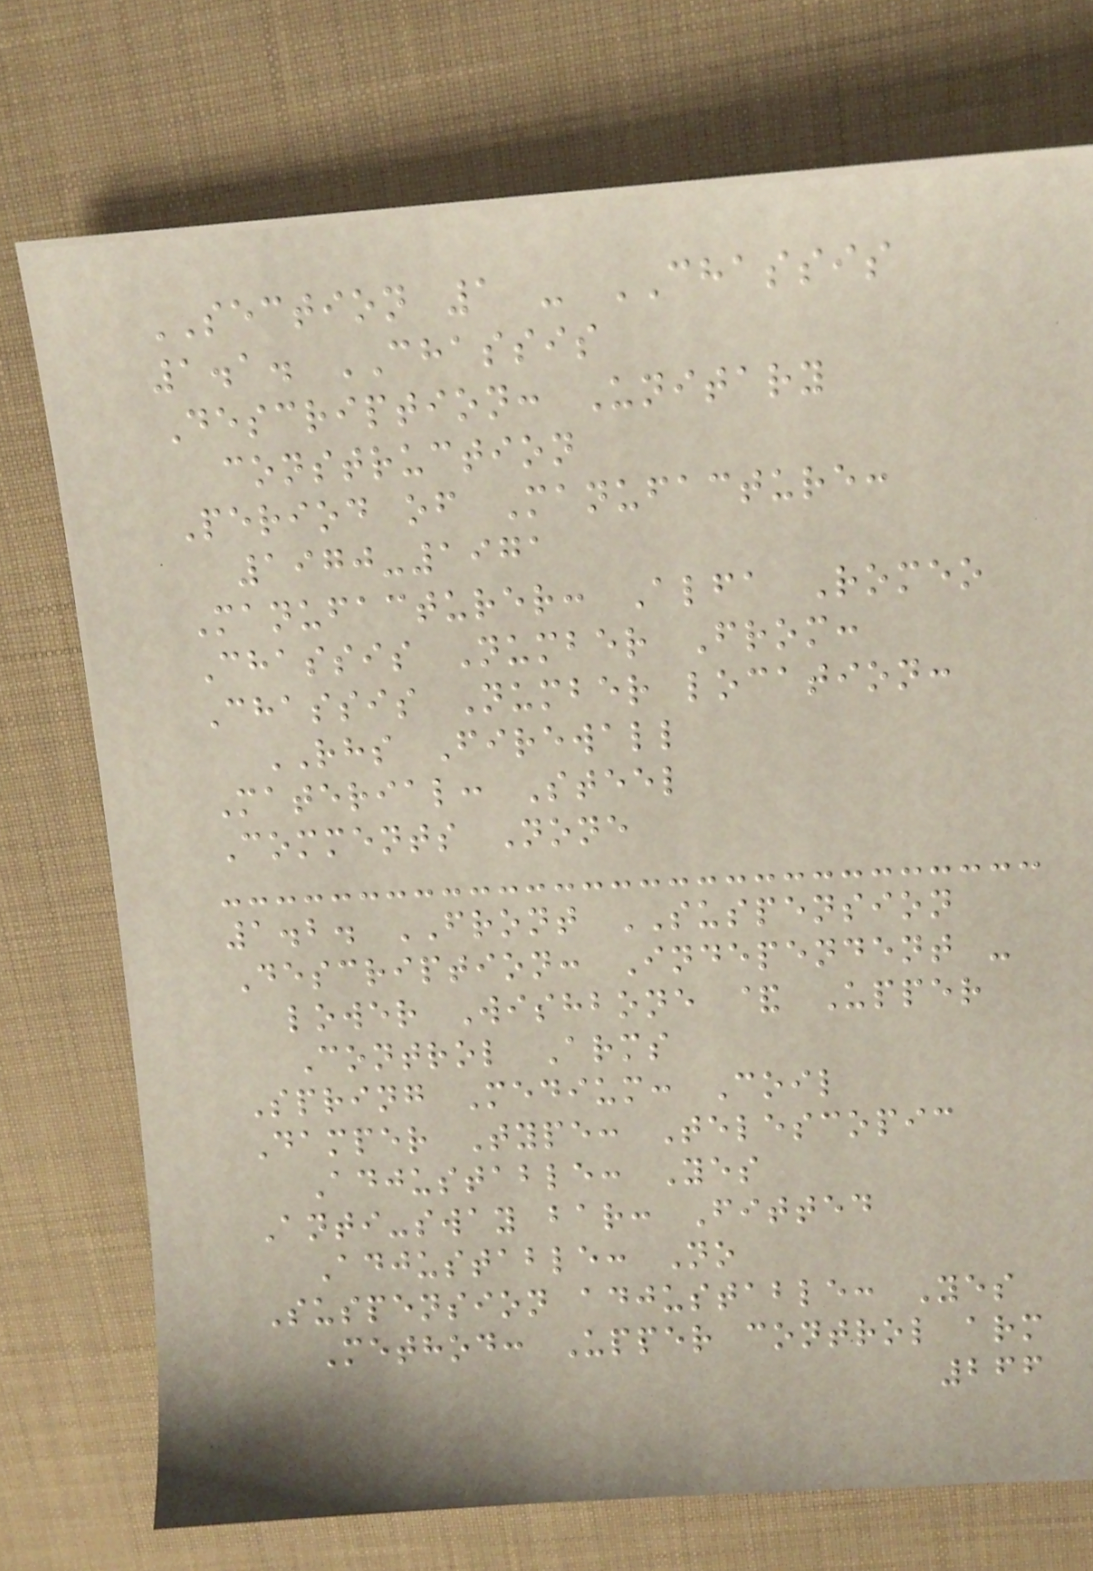SECTION 1 - CHASSIS
1.1. CHASSIS
Description: Unitary
construction
Period of Manufacture:
1970-1971
Manufacturer: Alfa Romeo
Chassis Number From:
Chassis Number location:
RHS Firewall
Material: Steel
Comments None
1.2. FRONT SUSPENSION
Description: Independent -
lower Wishbone & Upper
Control Arms
Spring Medium: Coil
Damper Type: Telescopic
Adjustable: Yes
Anti-sway bar: Fitted
Adjustable: No
Suspension adjustable: Yes
Method: Upper control arm
266
